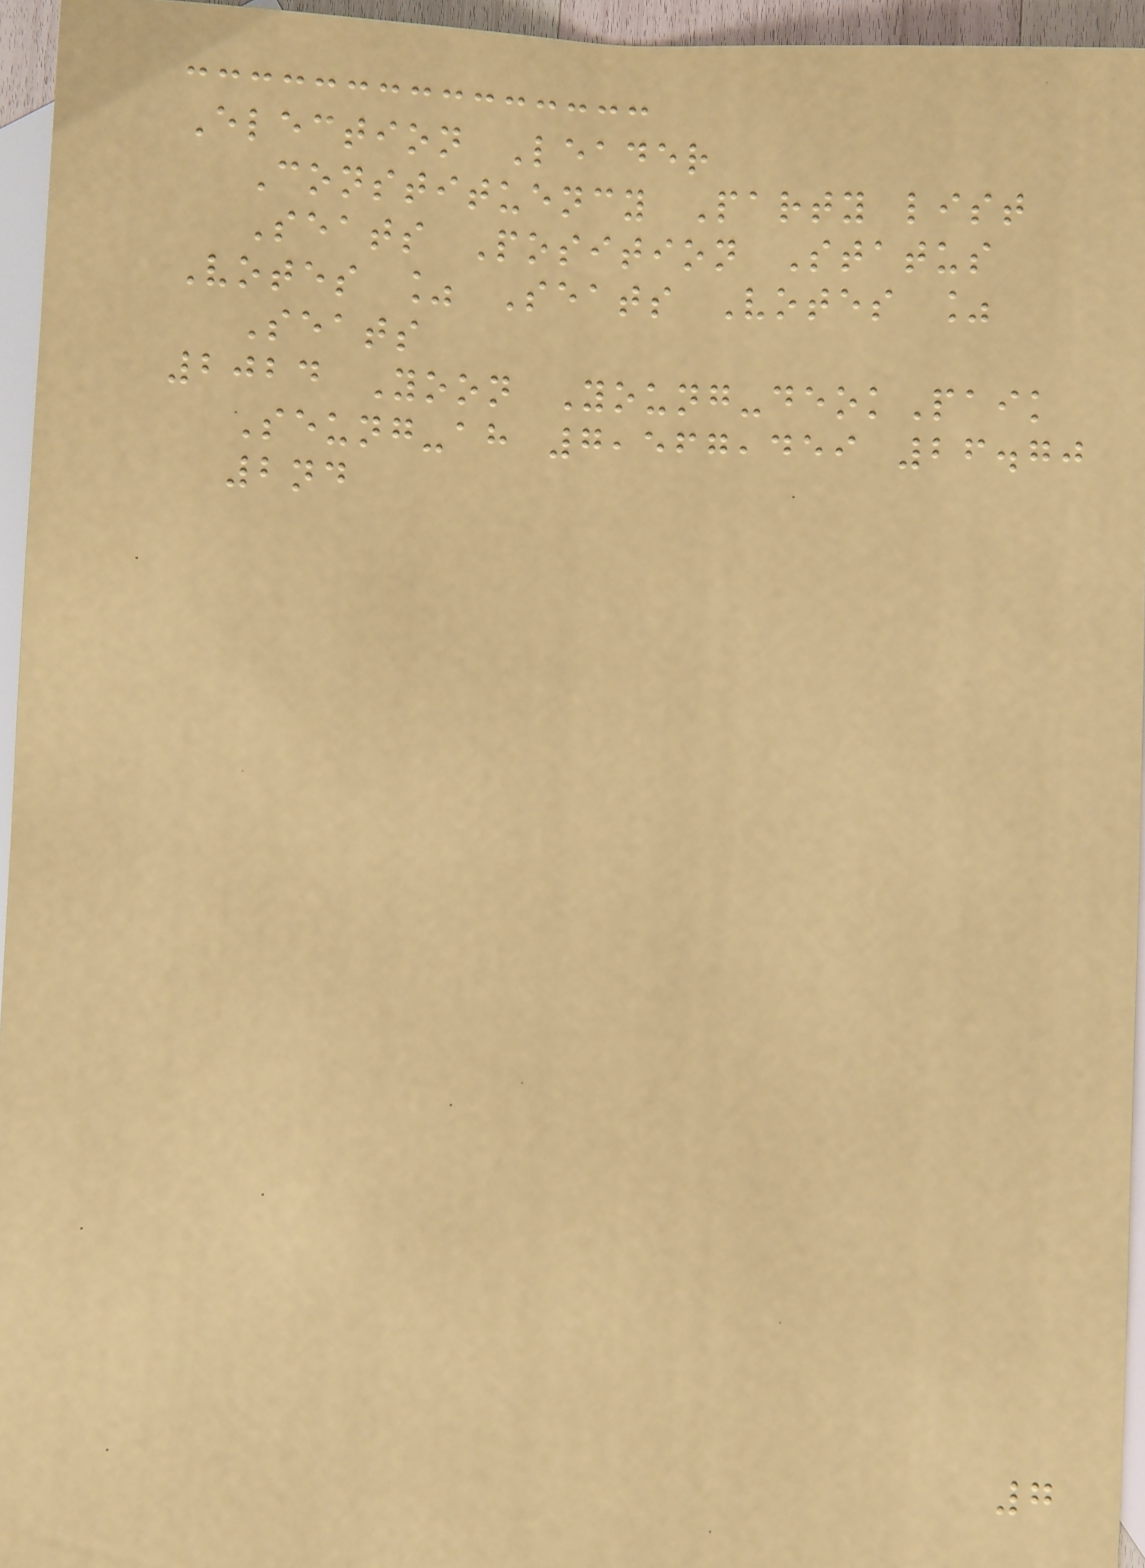Election Leader
Constituency Party list
Seats Position Status
Votes % Seats Votes %
Seats
2024 Yoon Young-deokPaik
Seung-ah 7,567,459 26.70
2nd
7
